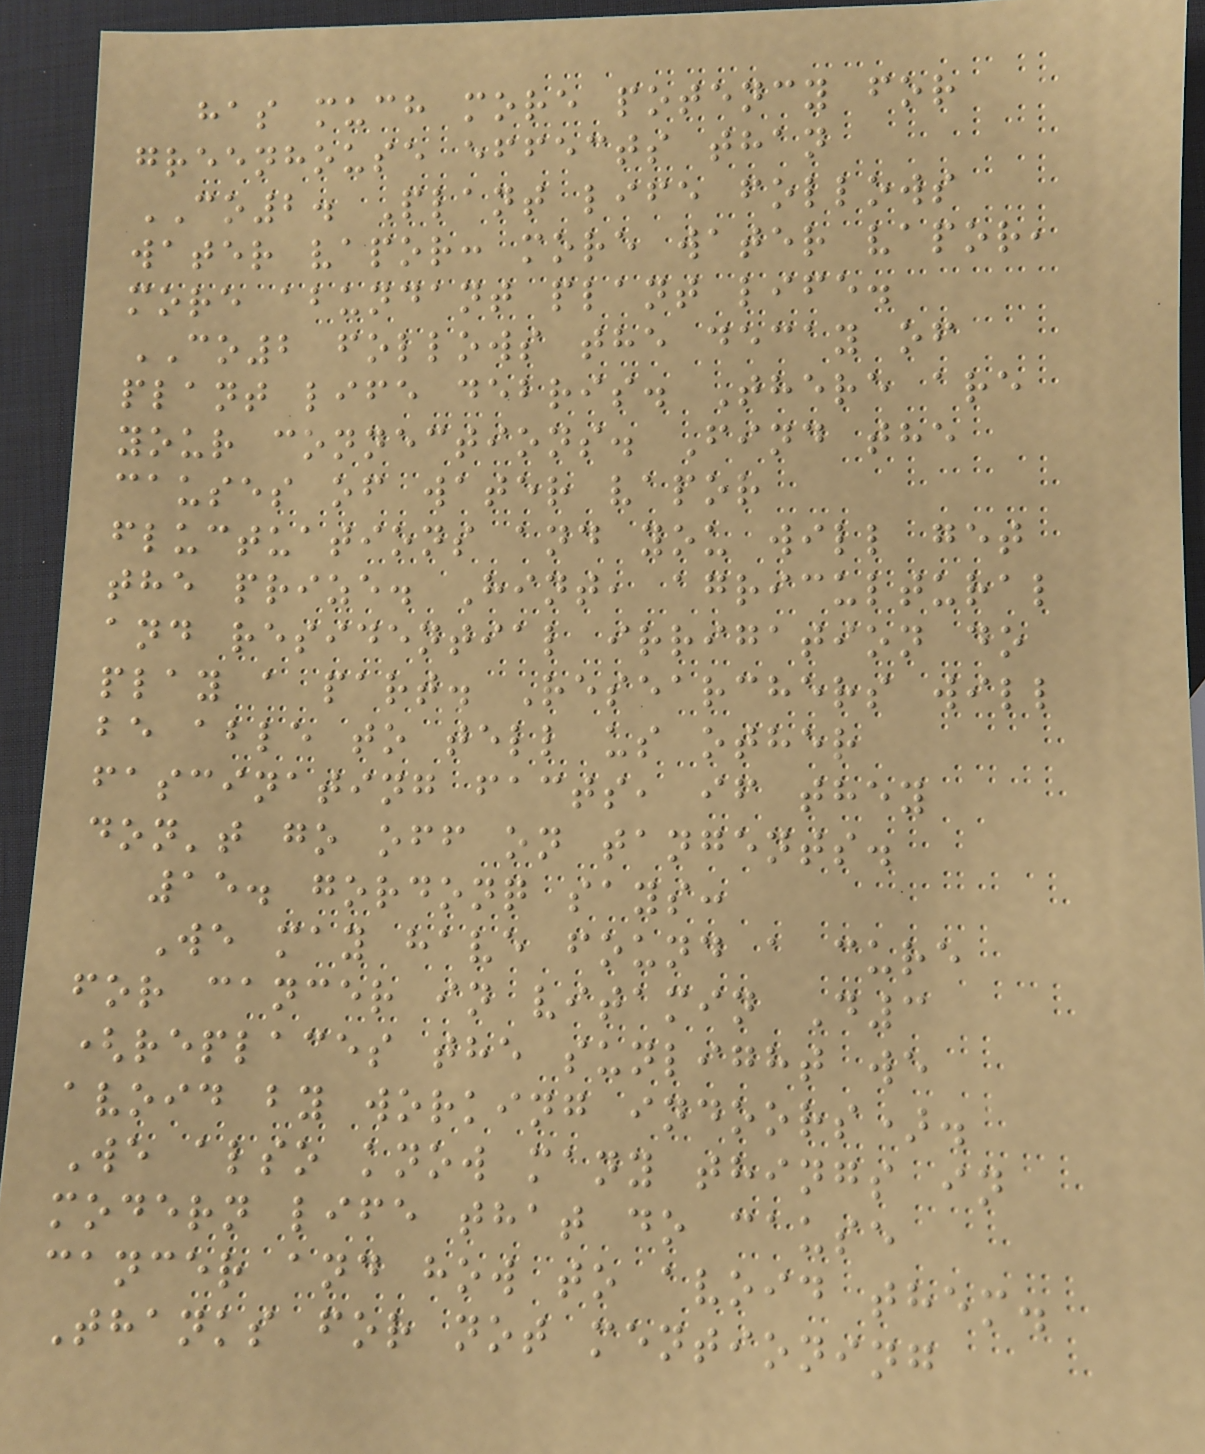has much more potency for
greenhouse effects than
CO2. Plant life follows
water vapor: more water vapor,
more abundant plant life.
CO2 follows the decay of
plant life debris. There are
your connections. Find the
causes of water vapor
fluctuations and you will get
the prize. Hint, agricultural
and residential irrigation do
play a part. Researchers will
be able to tell us other
fascinating facts, if they
don't go off on tangents.
15. gordonq says:
We may have found a cure
for cancer in vitamin D3
(replaces the sunlight we
avoid by working indoors).
We also know many things in
modern life that do cause
cancer and how to avoid them.
Thanks for not mentioning
